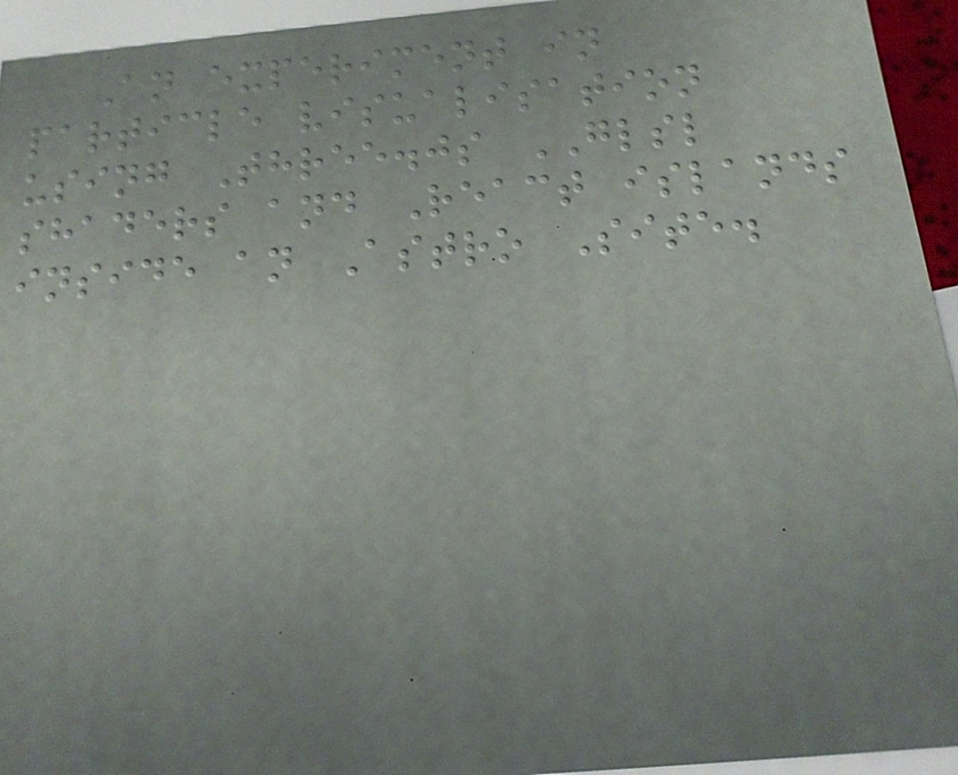An experiment in
particle visualisation
using Three.js GLSL
shaders and React islands
inside an Astro Site.
